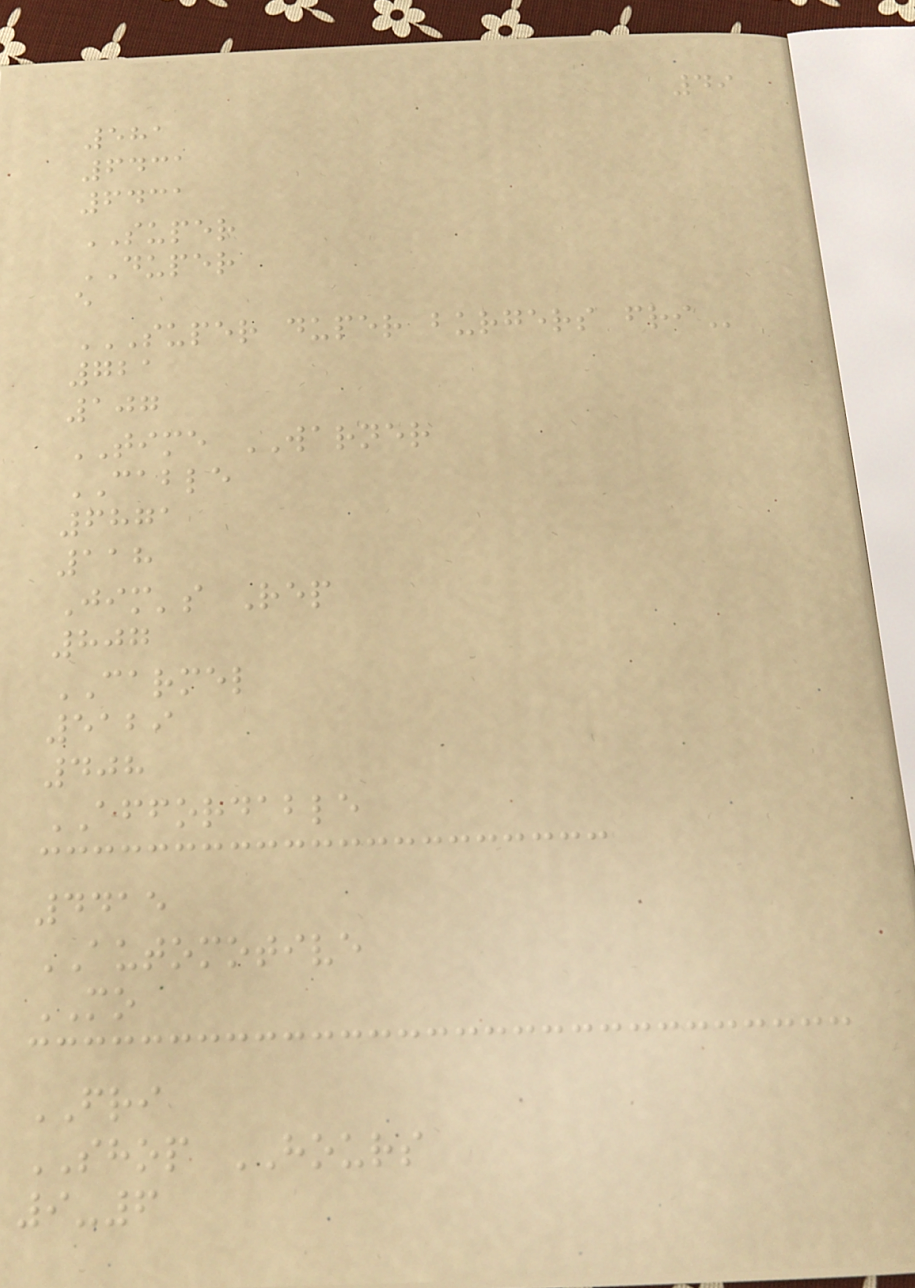49
581
6431
6431
SUPER
DUPER
e
SUPER DUPER BURGERS FRI
721
107
TIME WARNER
CABLE
6871
118
Jim's Rep
807
CARMEL
5129
408
AFFORDABLE
4415
AUTOMOTIVE
MO
FRI
SHOP HOURS
9-6
